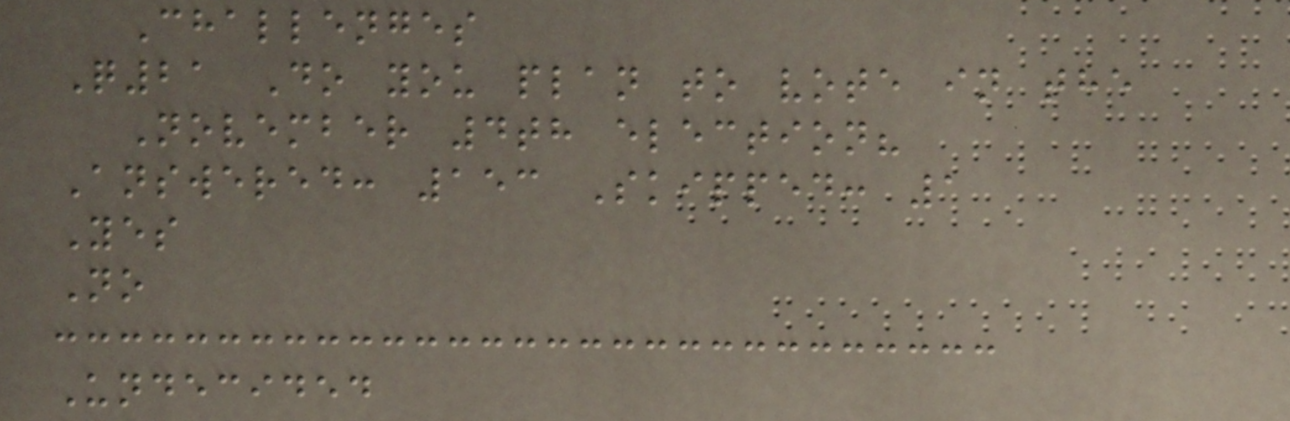Challenges
Q21 Do you plan to vote in the
November 4th election?
Answered: 153 Skipped: 1
Yes
No
Undecided
